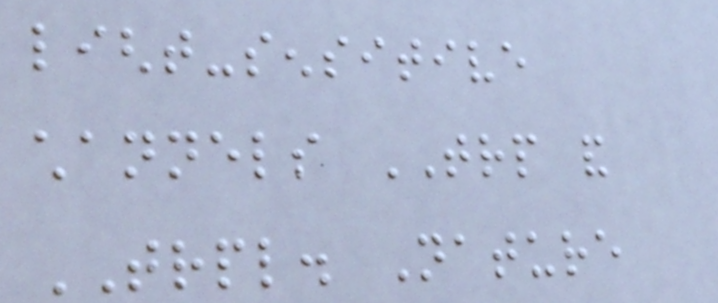light-sensitive
channels TRP and
TRPL. Nature
